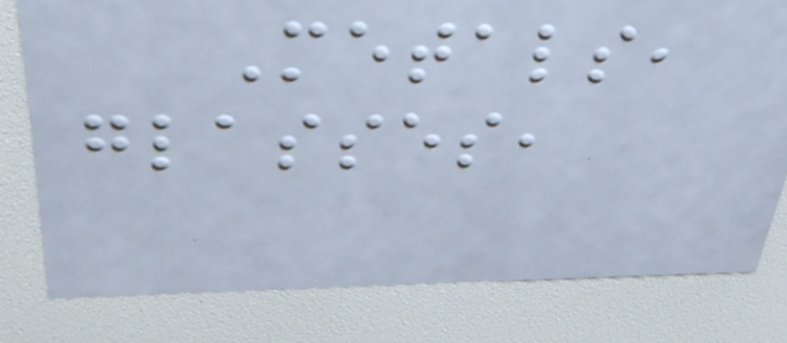Metals,
glasses,
